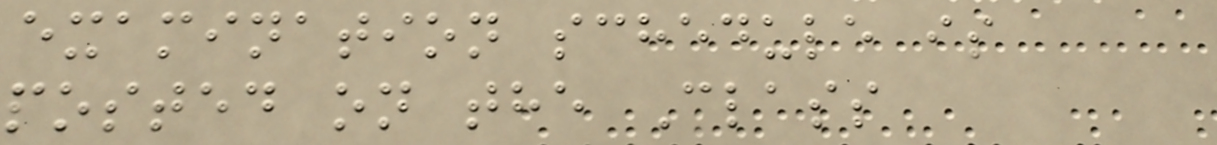examination schedule is
posted on the Class
